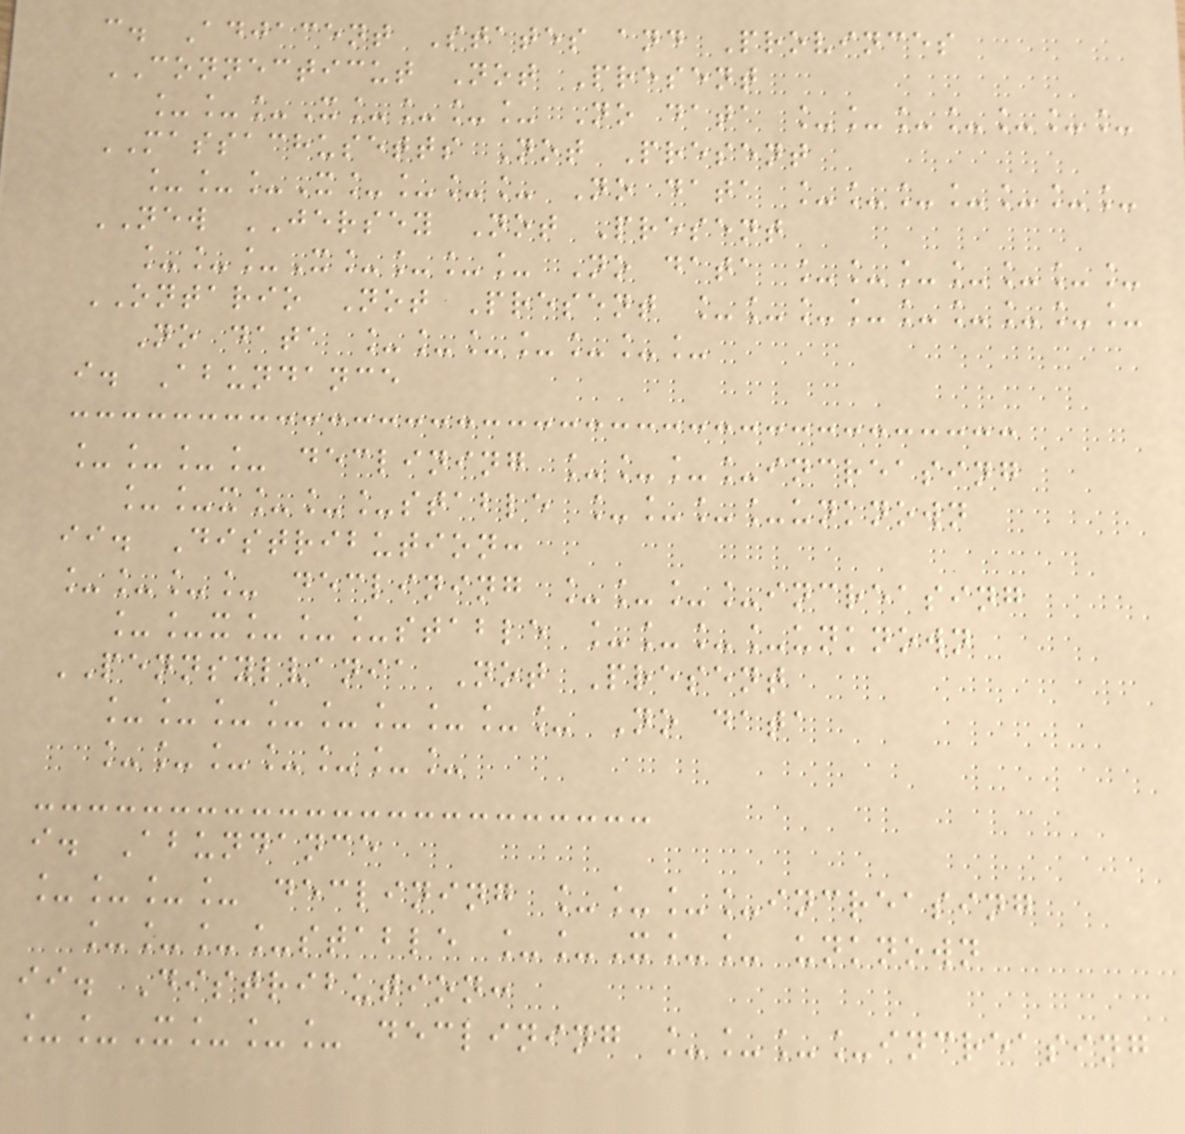c. Adjacent States and Provinces
CONNECTICUT Not Present
___X____ No data _______
MASSACHUSETTS Not Present
___X____ No data _______
NEW JERSEY Not Present
___X____ No data _______
ONTARIO Not Present _________
No data _______
i. Abundance
____ declining ____increasing
__x___stable ____unknown
ii. Distribution:
____ declining ____increasing
__x___stable ____unknown
PENNSYLVANIA Not Present
_________ No data
_______
i. Abundance
____ declining ____increasing
____stable __X__ unknown
ii. Distribution:
__X___ declining ____increasing
